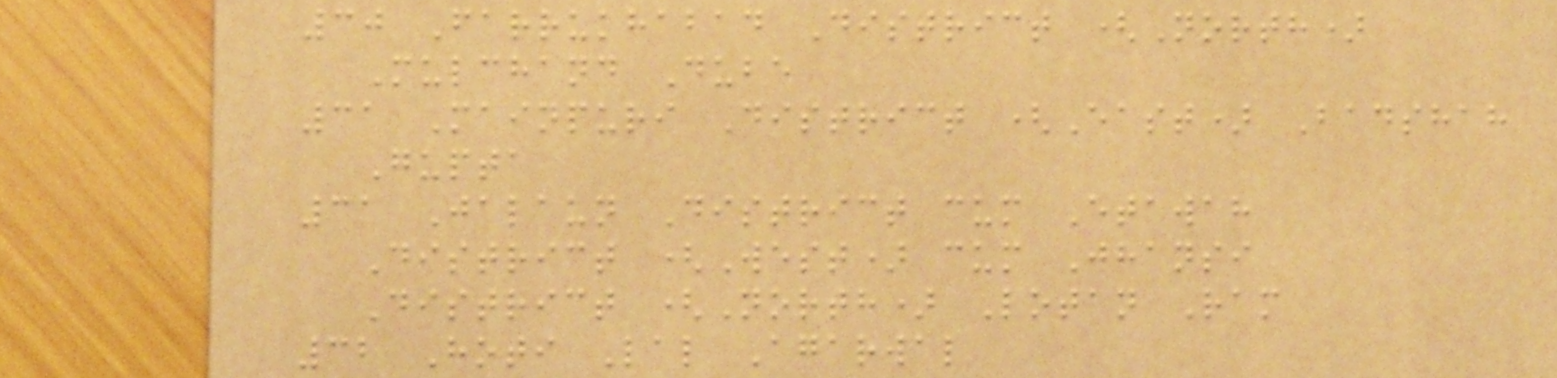30 Farrukhabad District (North)
Mulchand Dube
31 Mainpuri District (East) Badshah
Gupta
31 Jalaun District cum Etawah
District (West) cum Jhansi
District (North) Lotan Ram
32 Hoti Lal Agarwal
